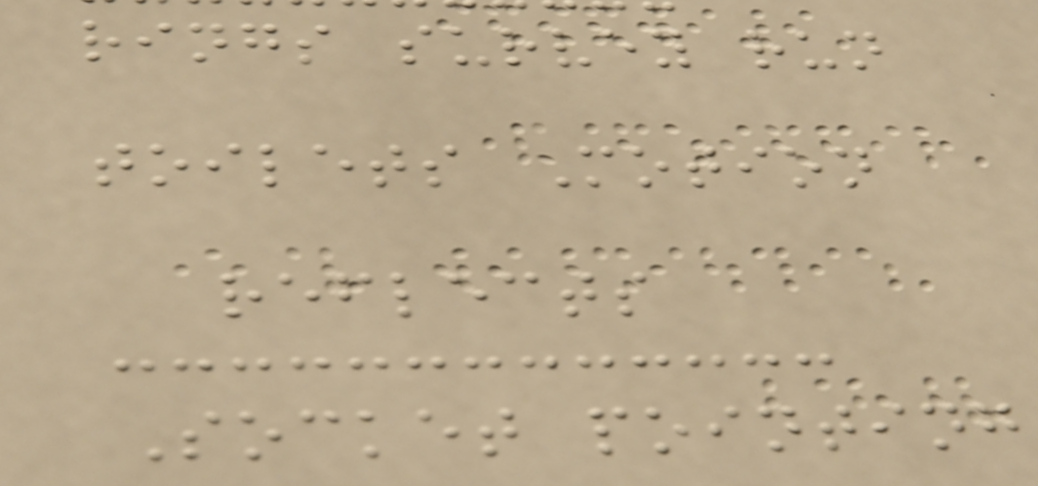rings survey run
toilets Motion
reflects
Socket pointing
